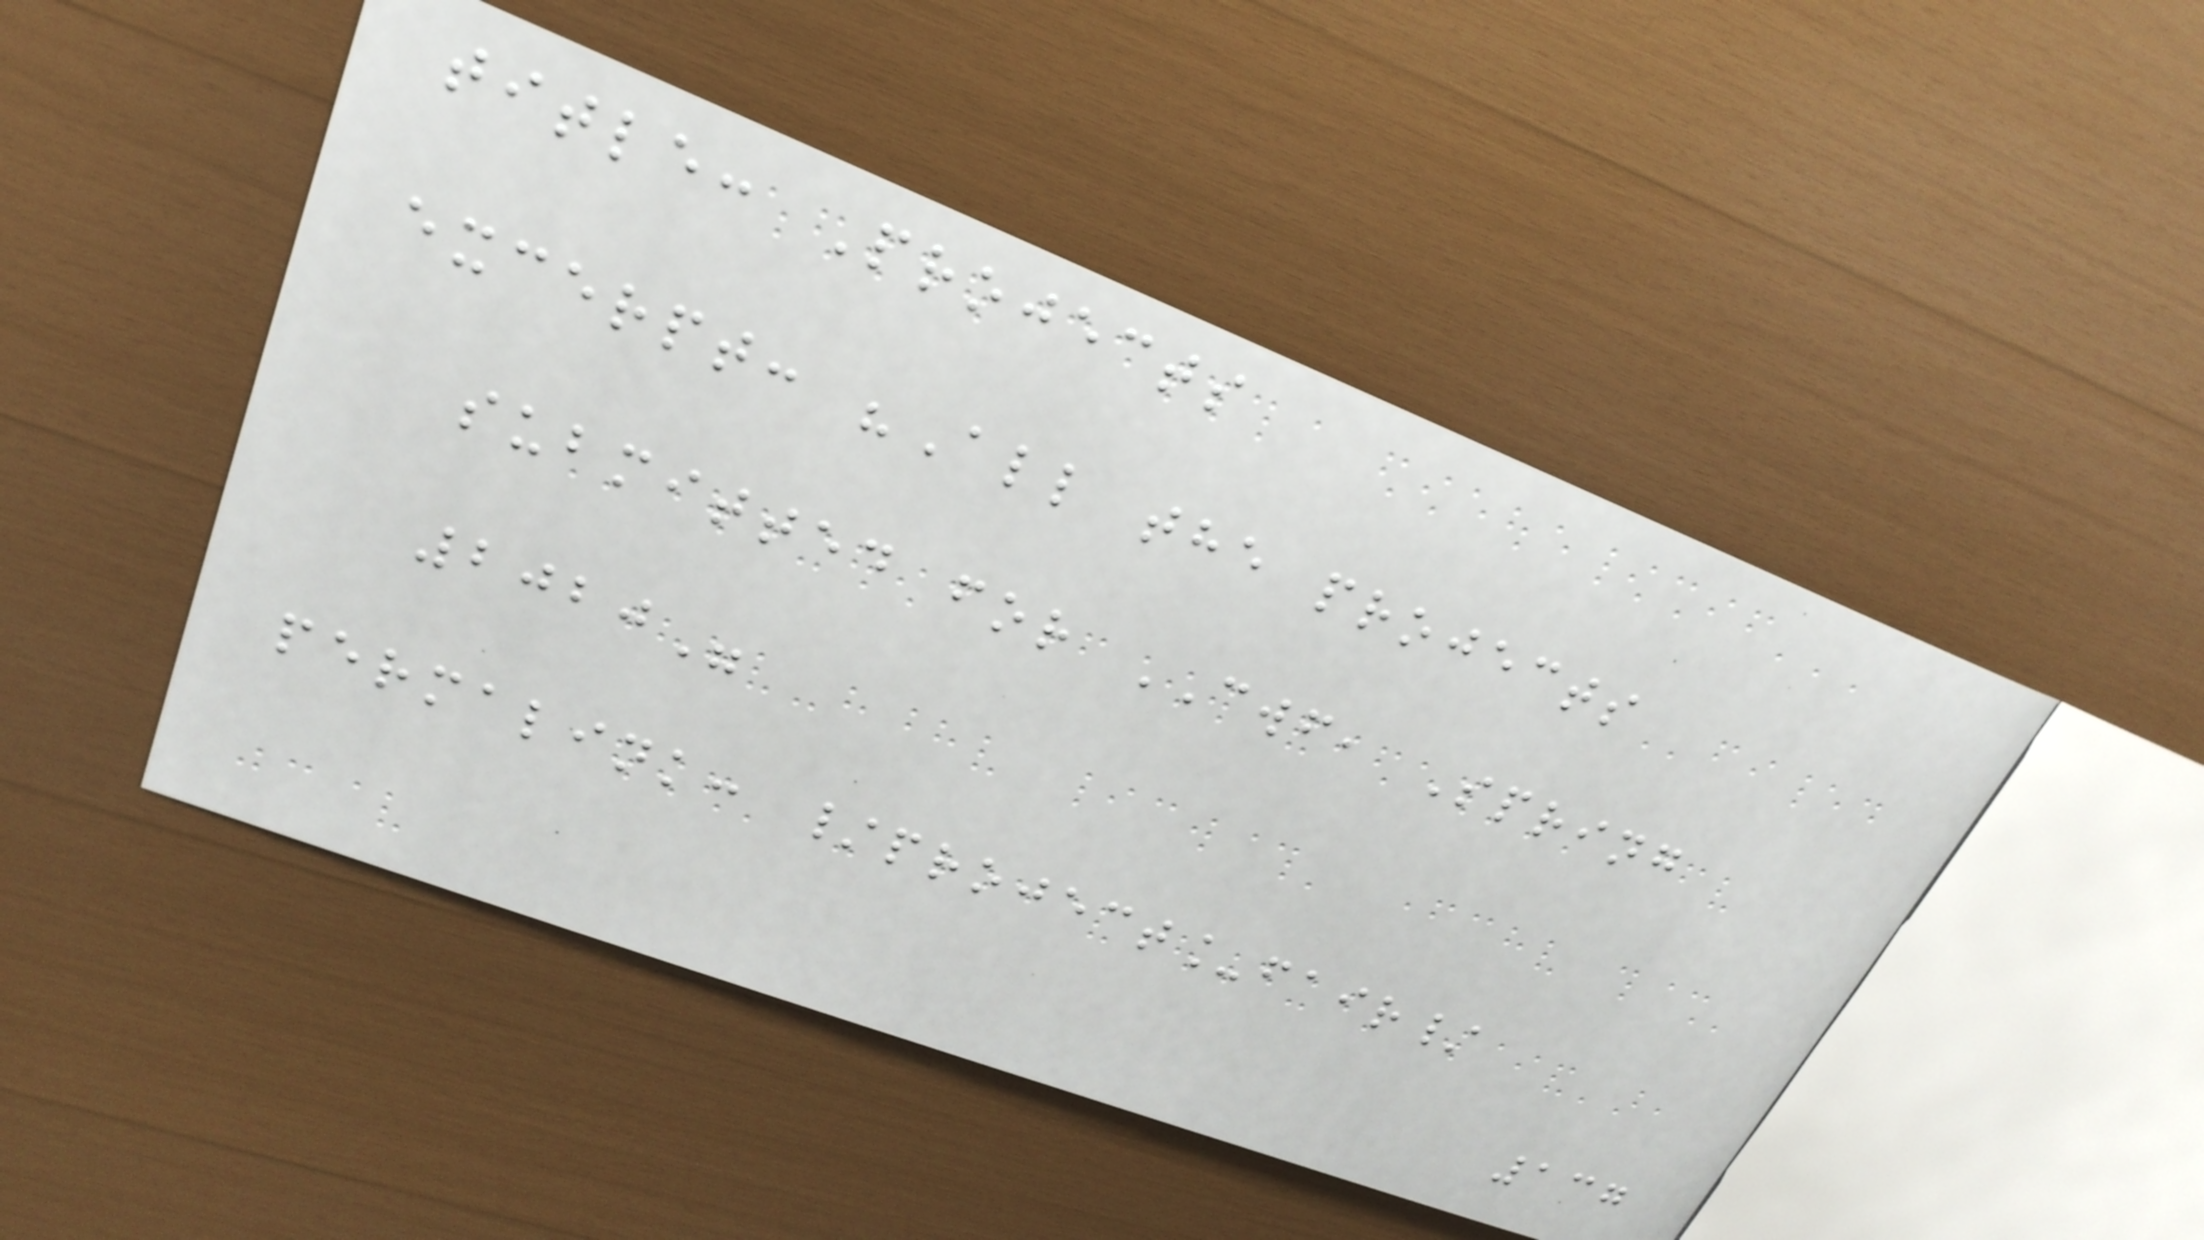title: Projects
excerpt: "All the projects
submitted for CWF, Spring
2020"
permalink: /project_fair/
137
